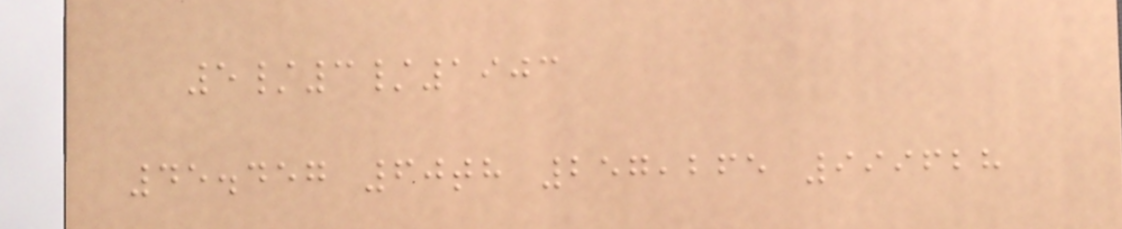5/3/1903
45.457 60th 257,265 999628
